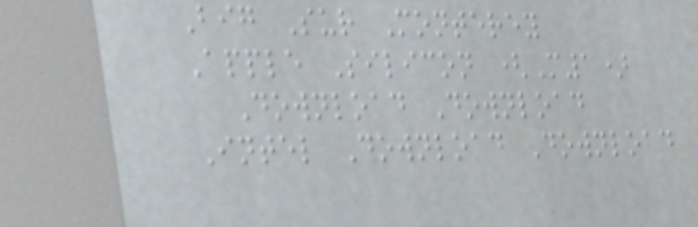Big Sur Monterey
Apple Silicon (M1)
Download Download
Intel Download Download
